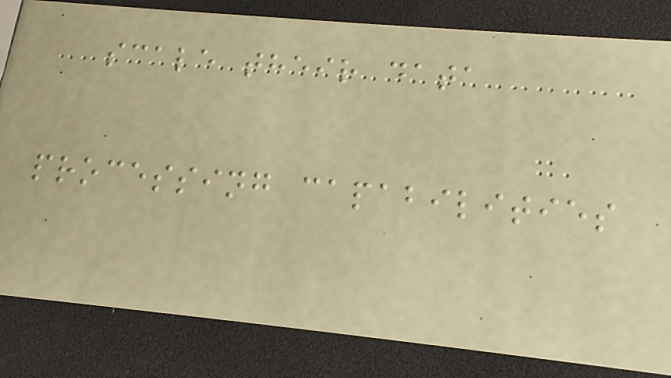scale their data
processing capabilities
